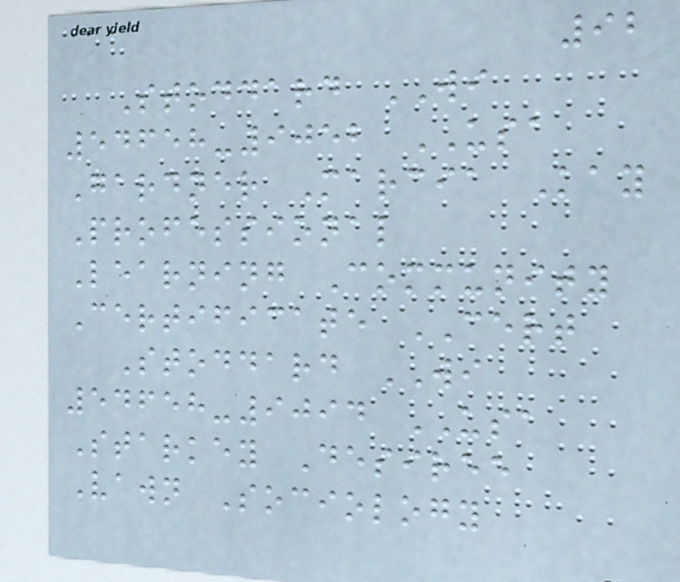92
Stoddard WI
54658-9052 USA
Gardner Marcia Kay
Professional
Learning Community
Certificate CERT
Stoddard WI
54658-9094 USA
Starkey Desiree
Vawn Sociology
